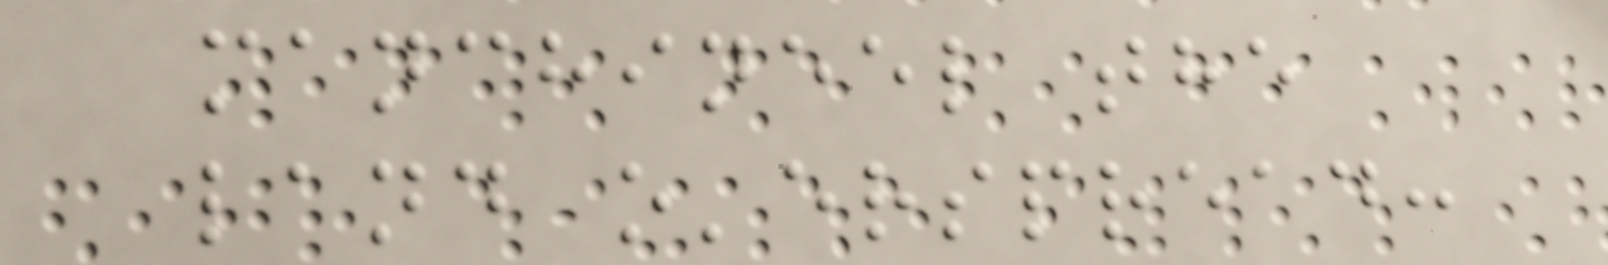manchineel the
land o'erspread:
